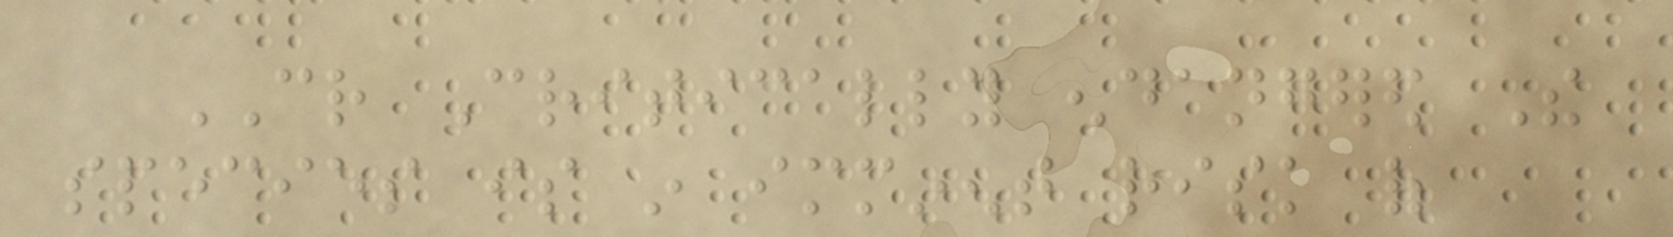CR Critically endangered The
species is in imminent risk of
